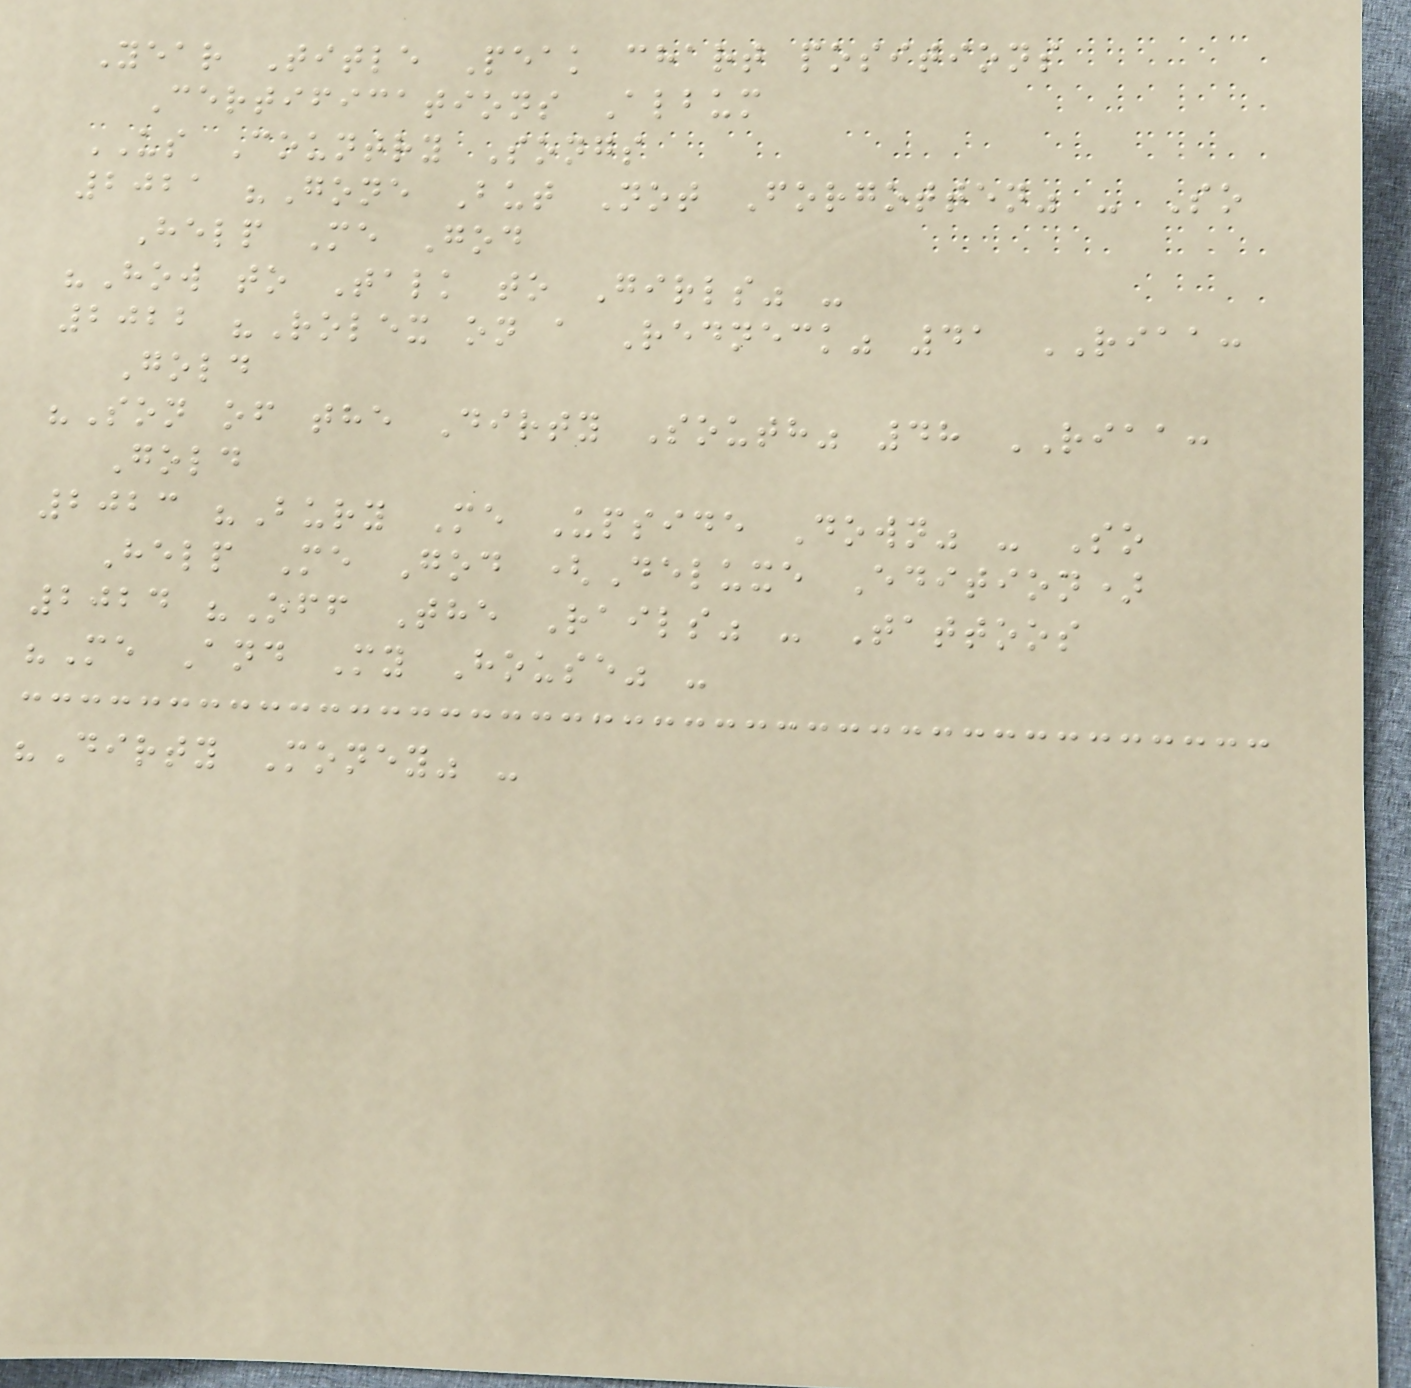Year Title Peak chart positions
Certifications Album
US Country Songs
2021 "Gone But Not Forgotten" - So
Help Me God
"How to Talk to Girls" -
2022 "Rolex on a Redneck" 41 RIAA:
Gold
"Son of the Dirty South" 48 RIAA:
Gold
2023 "Bury Me Upside Down" - So
Help Me God (Deluxe Edition)
2024 "Off The Rails" - Tattoos
"Me And My House" -
"Dirty Money" -
